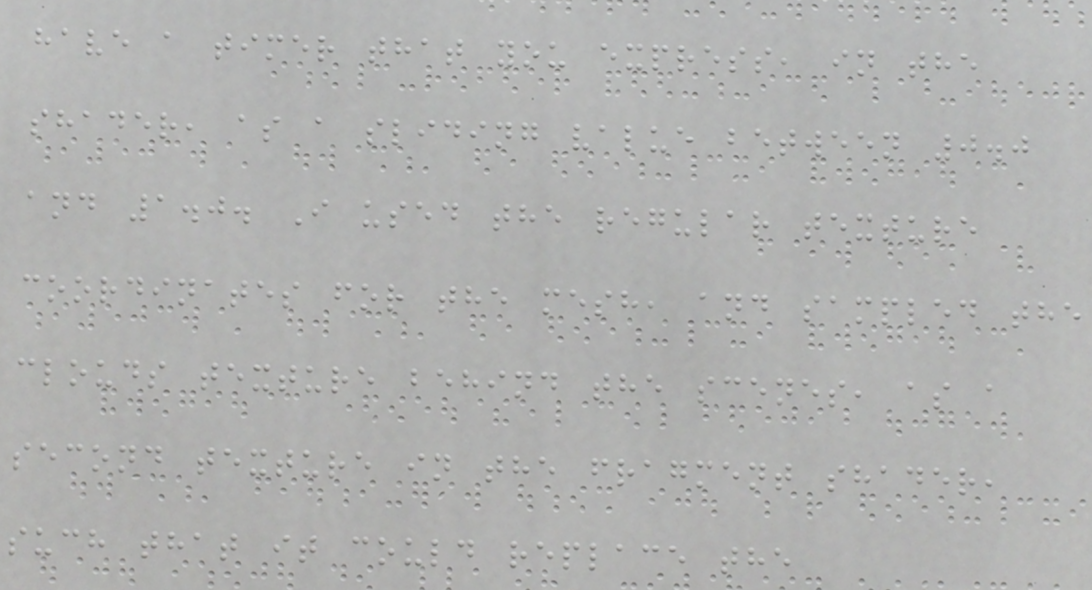have a timer that you express, in the
shader, as a sliding value between 0.0
and 1.0. I used the regular texture
coordinates for the mesh, and sampled the
clouds texture behind the scenes, as a
second texture in the fragment shader,
such that it could replace the
